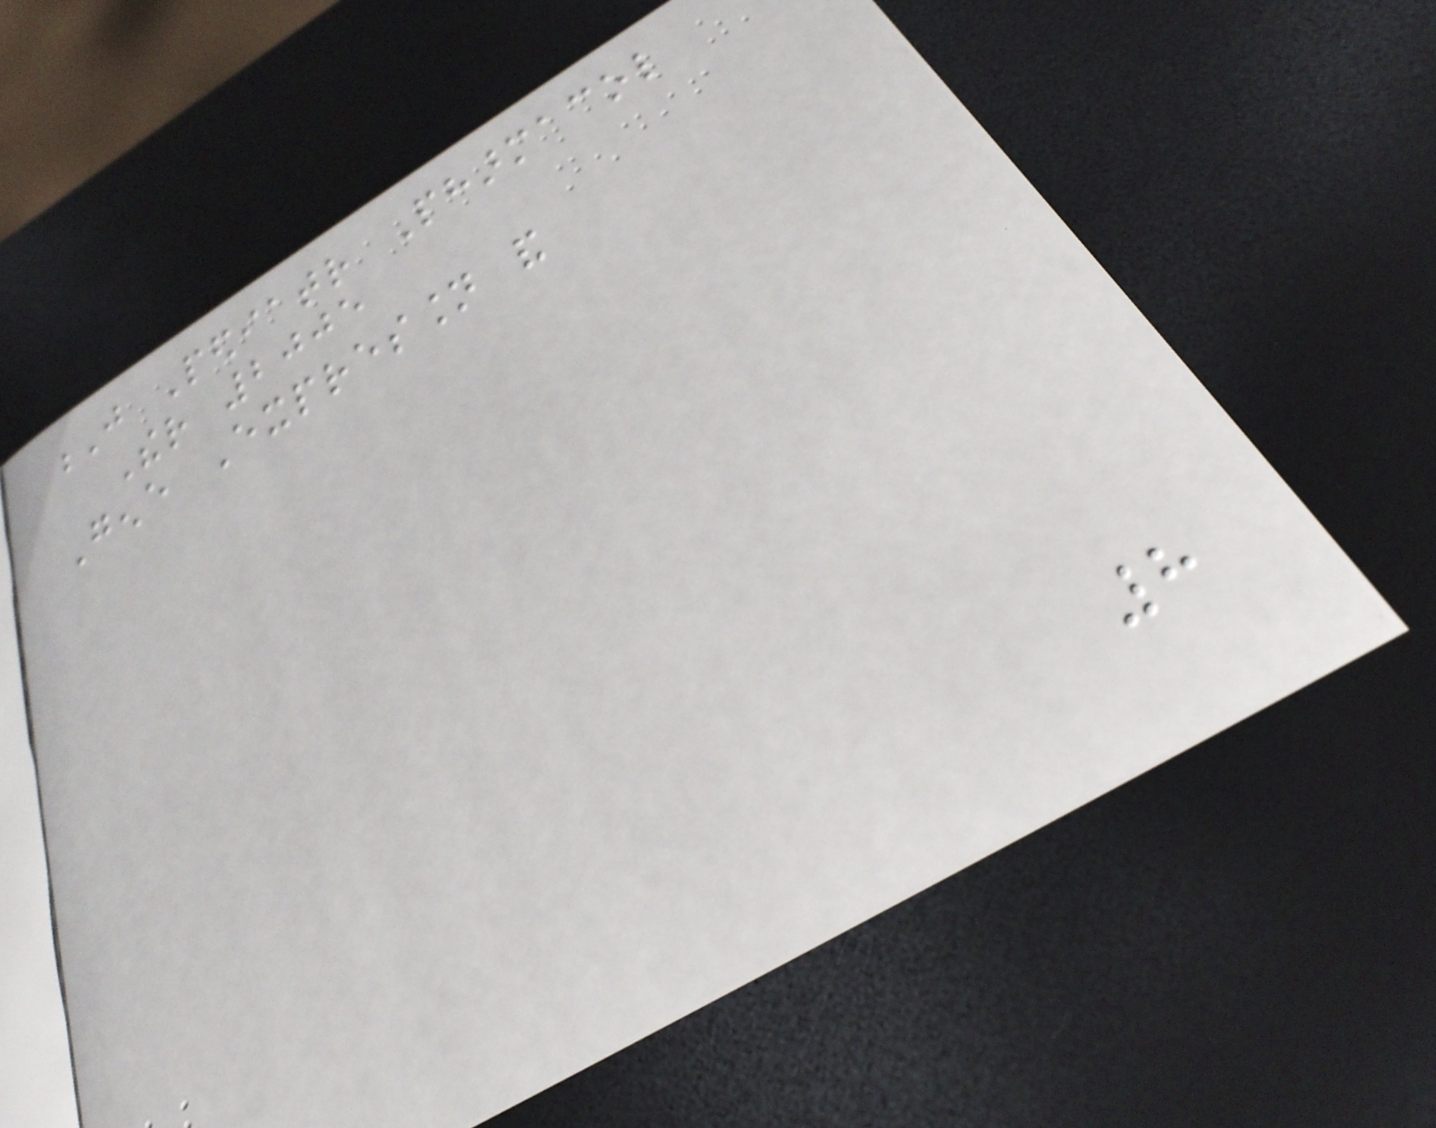J Pediatr Pharmacol
Ther 2005
Gene Expression and
8
